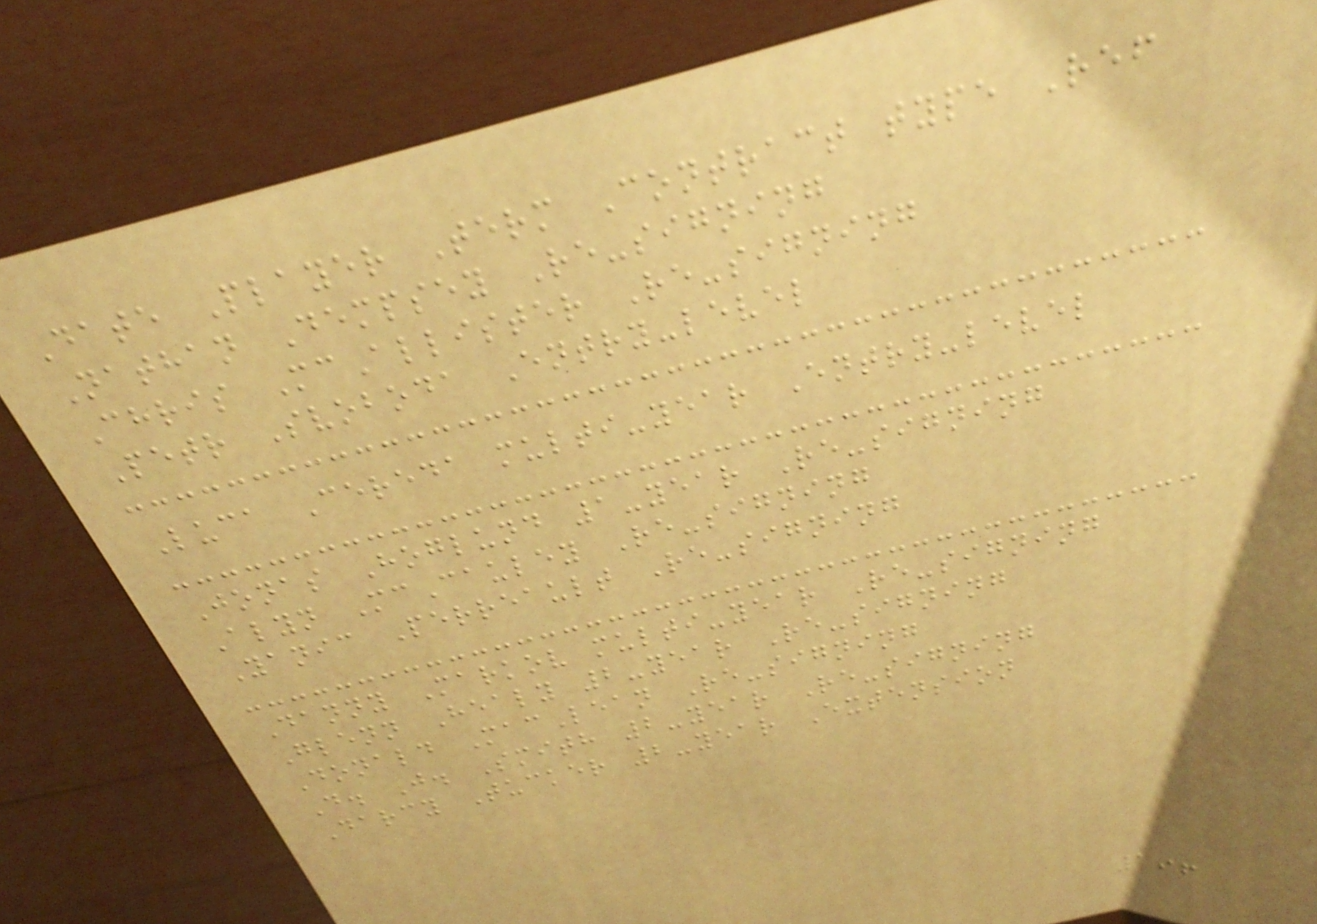Date Player Term Contract type Ref
Nathan Dempsey Re-signing
Chris McAllister Re-signing
Petr Svoboda Entry-level
Luca Cereda multi-year Entry-level
Jonas Hoglund 1-year Re-signing
Alyn McCauley Re-signing
Yanic Perreault Re-signing
Danny Markov multi-year Re-signing
Glenn Healy 2-year Re-signing
Donald MacLean Re-signing
D. J. Smith 2-year Re-signing
Darcy Tucker 2-year Extension
196
